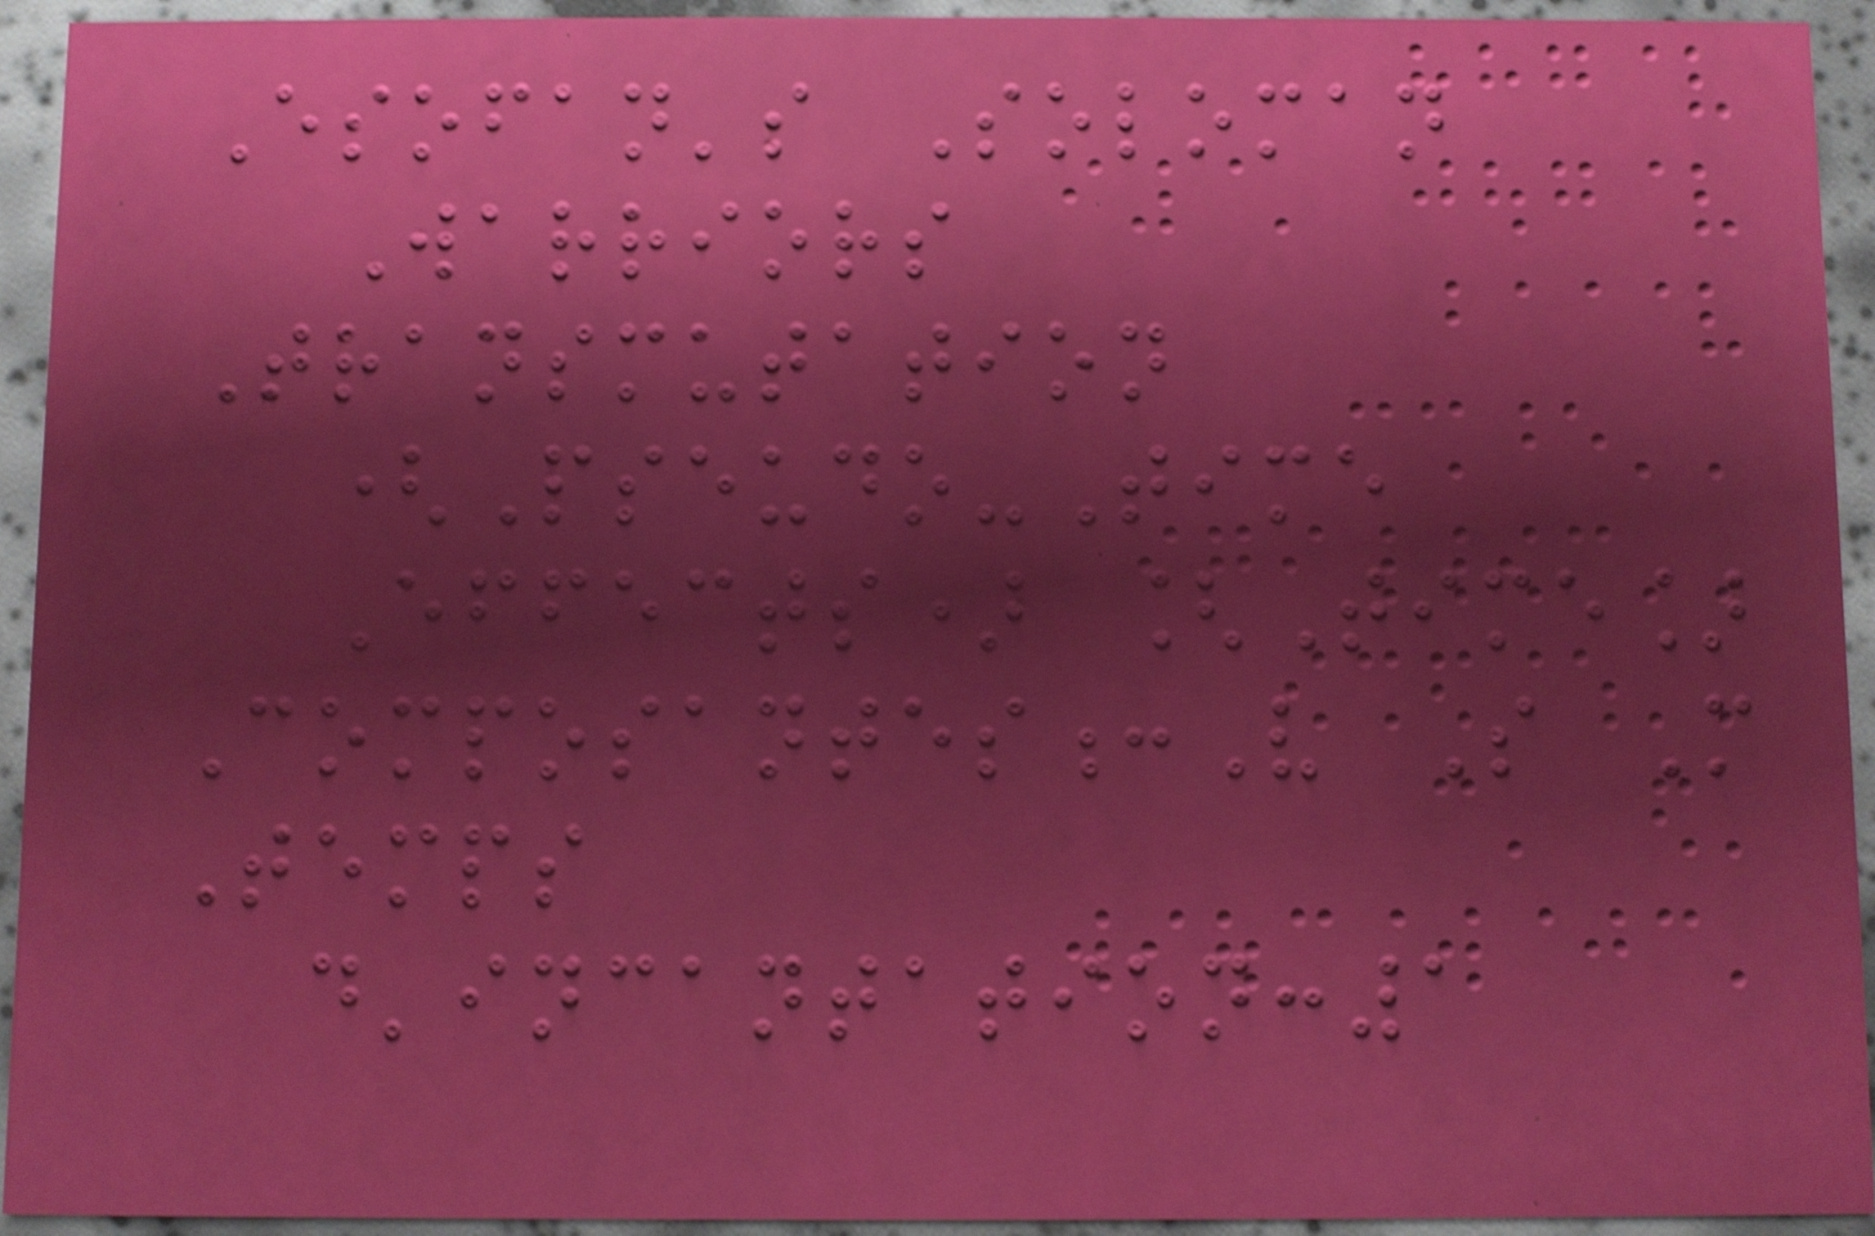Esofan's Soloman
Warriors
Transmutation
(Pseudo-Time
Effects) [Time]
Composantes:V S M
Temps
d'incantation:1
